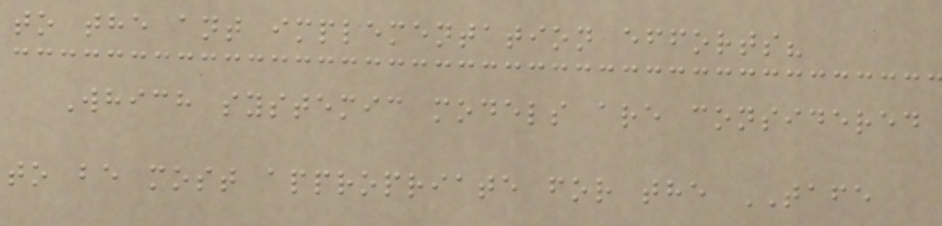to the ant implementation efforts?
Which systemic models are considered
to be most appropriate for the TAFE
